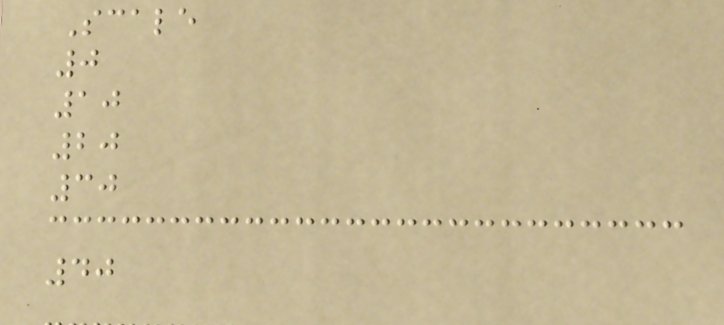Scale
0
10
20
30
40
